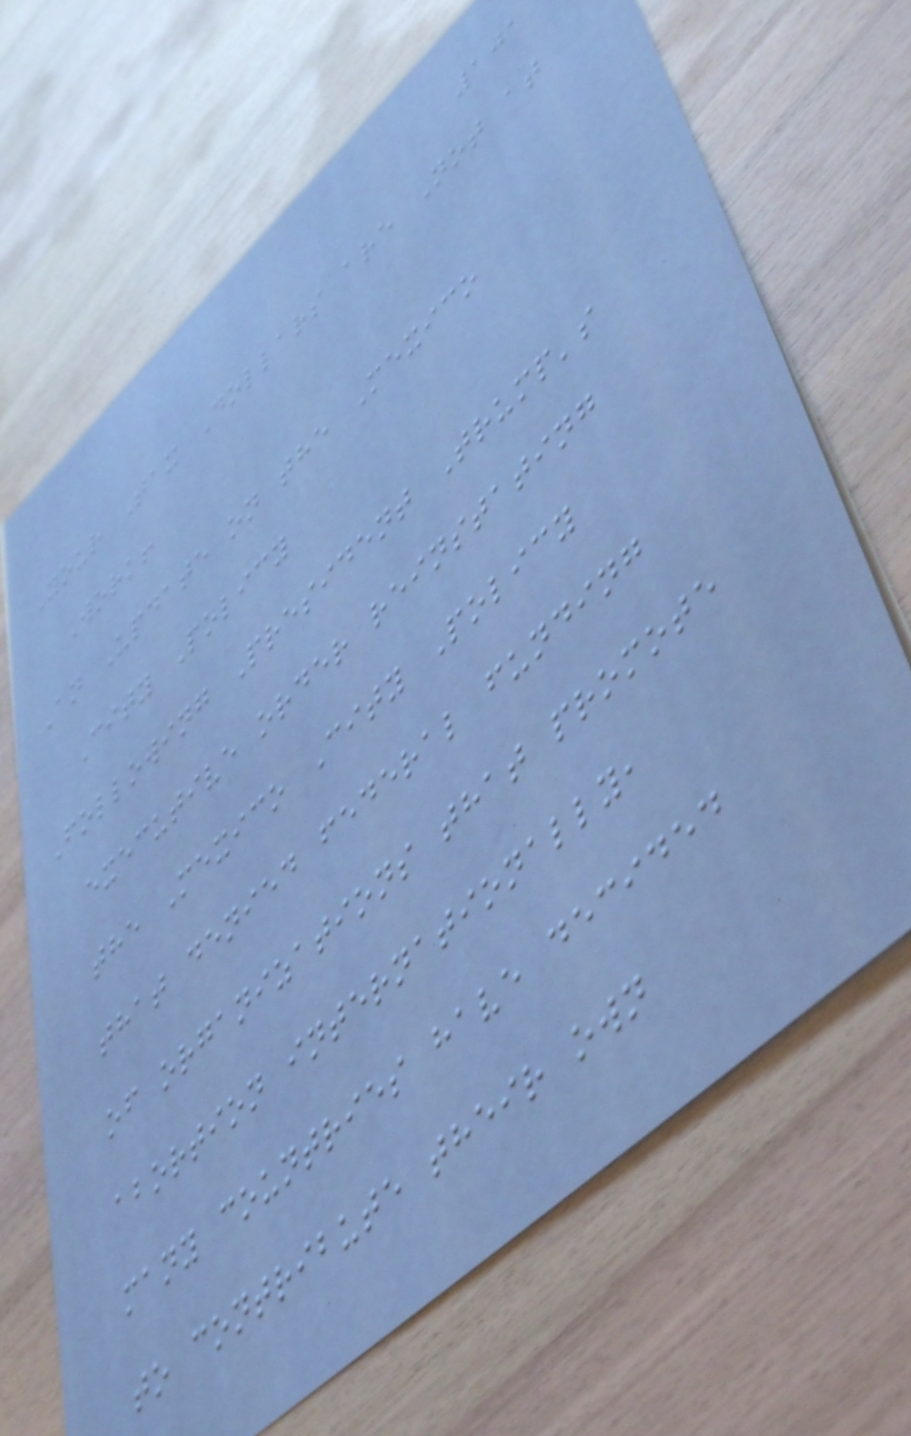101
Your Tax Dollars are Not at
Work!
An Update on the Mexico
City Policy
Following President Trump's
executive order reinstating
the Mexico City Policy
that denied federal funding
of organizations that promote
abortion internationally,
many countries have decided
to contribute their own
